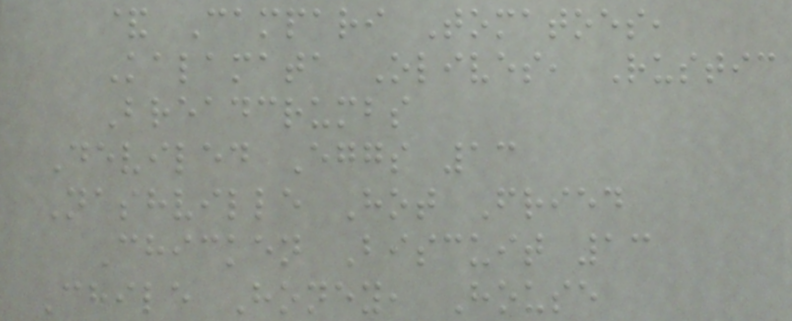& Campari Tomatoes,
Kalamata Olives, Rustic
Breadcrumbs
Deviled Eggs 13
Nashville Hot Fried
Chicken Biscuit 13
Chile Honey, House
